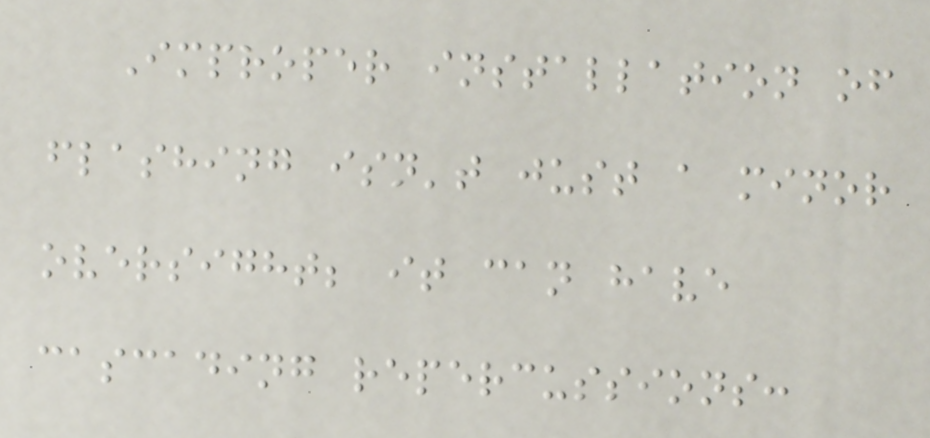Improper installation of
flashing isn't just a minor
oversight; it can have
cascading repercussions:
